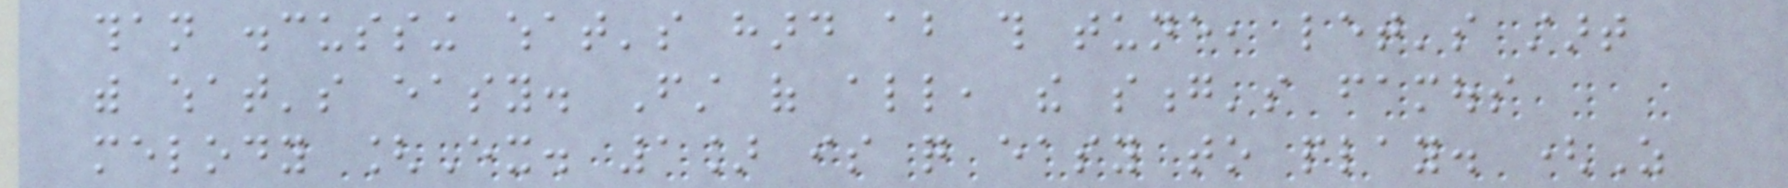than discussing what's hard about this tune, let's start
with what's easy. First of all, the song's famous
melody [Ex. 1] is quite easy to play. (As
